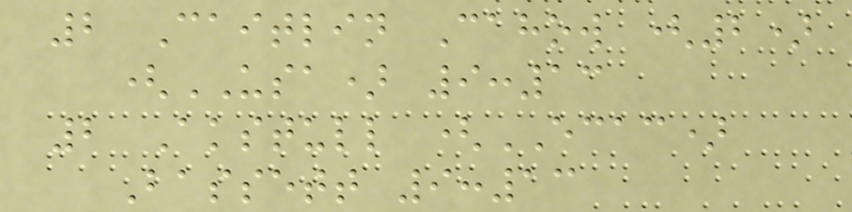2 Caitlin Cahow (2)
(USA) 9:13
2 Akstull (ECAC)
Bassett 9:13
